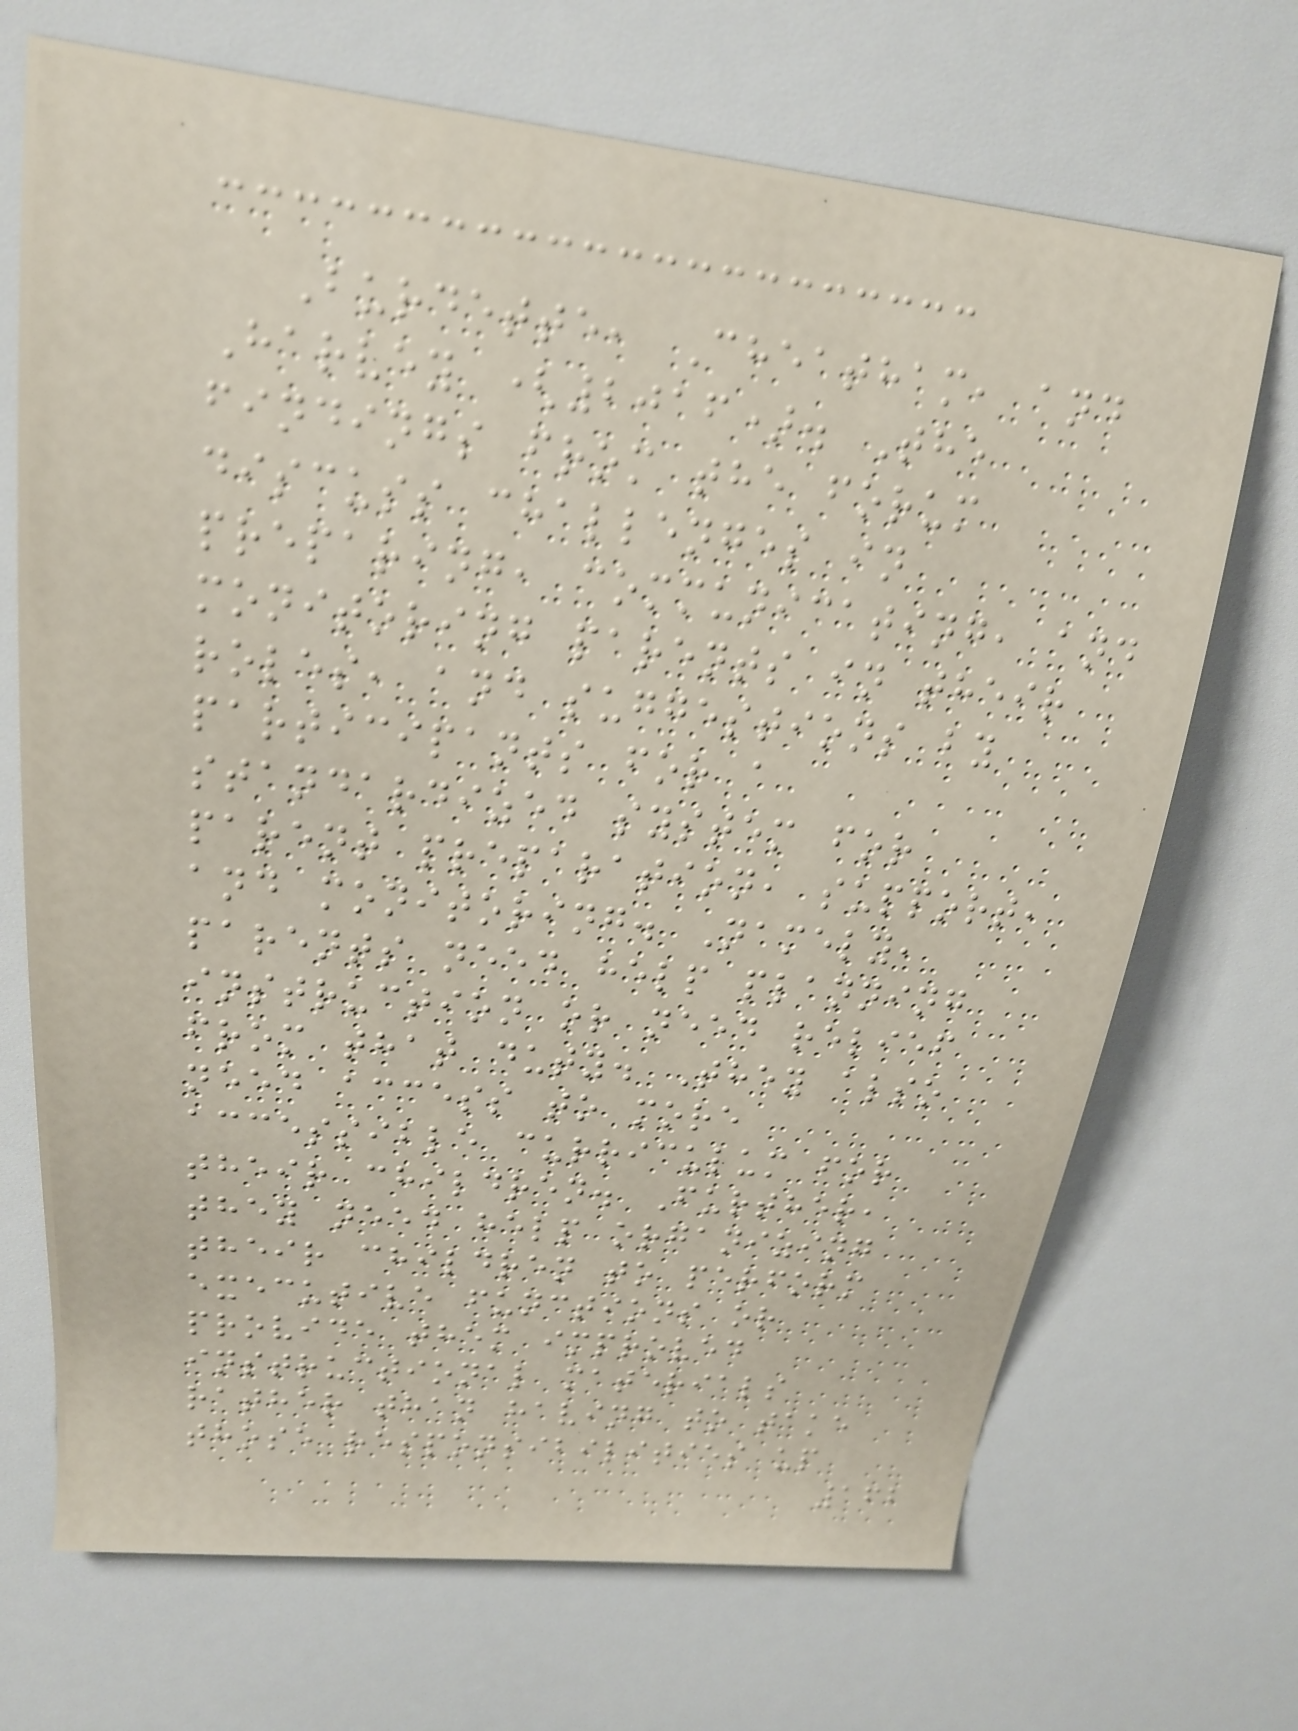Burdette, Cheatham, and
Harvey (2016). The
findings from the forum
discuss challenges in
preparing, communicating, and
monitoring parents in their
roles, and suggestions by
participants for a
standardized system for
parent preparation, support,
and monitoring. Namely,
parents need help planning
instruction or need relief
from that duty. They also
need access to more
accessible curriculum for
their children. Further,
they need help organizing
their children to perform
executive functions or
provide them improved
instructional materials
rather than having to take
those responsibilities up
162
